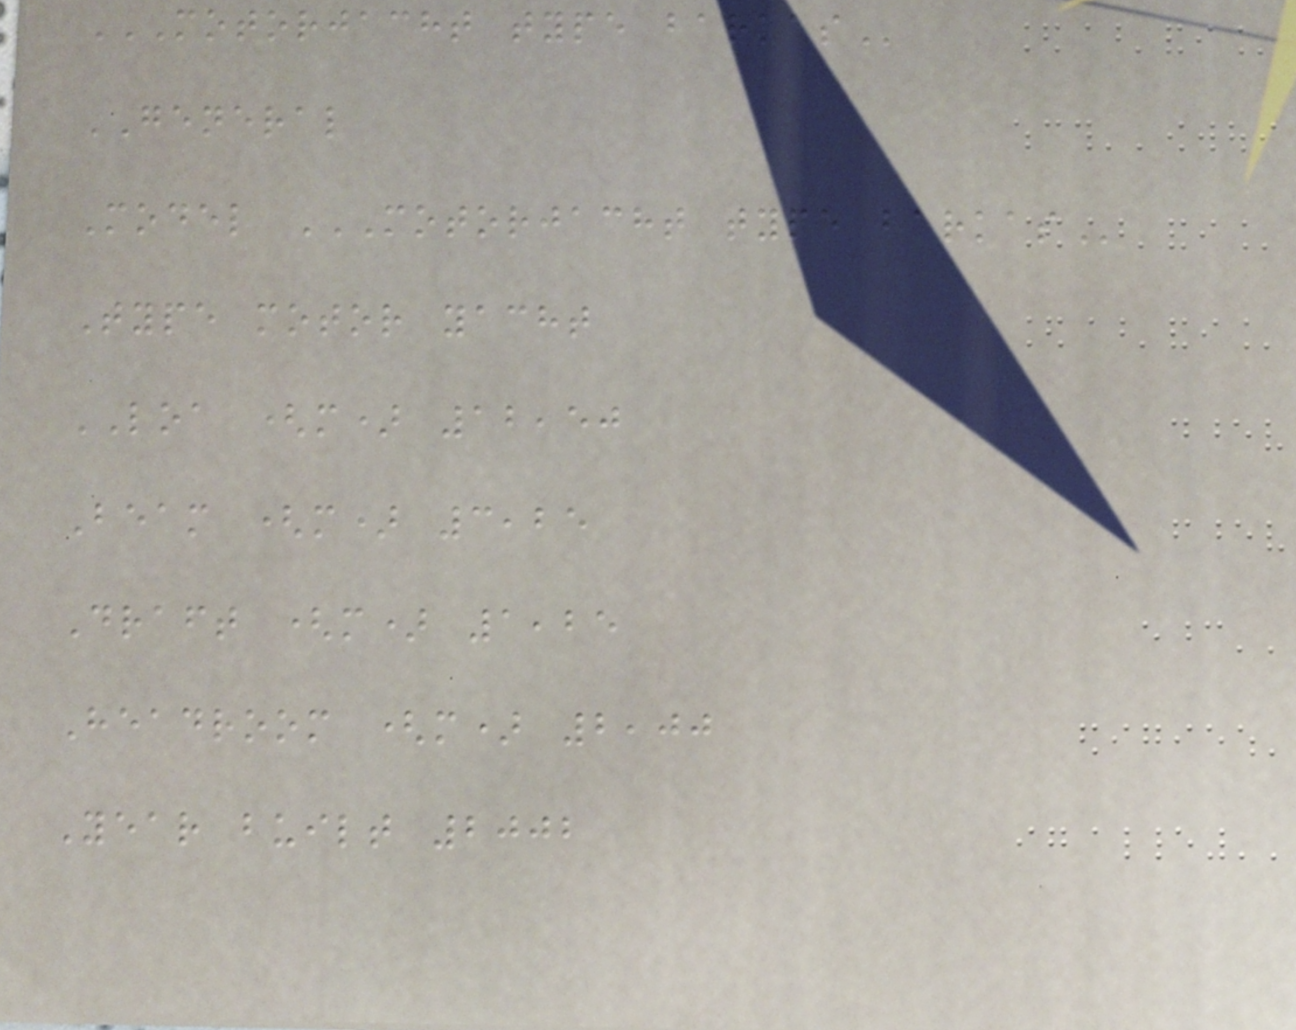MOTORJACHT TYPE BARKAS
GENERAL
Model MOTORJACHT TYPE BARKAS
Type motor yacht
LOA (m) 12,50
Beam (m) 3,25
Draft (m) 1,25
Headroom (m) 2,00
Year built 2002
